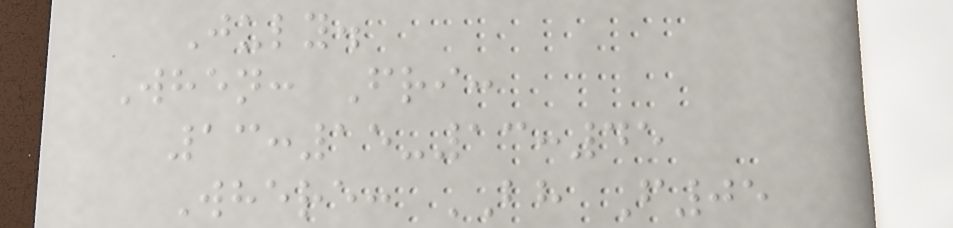July.
When: Fri:
13:15-13:45
Where: BH F05
